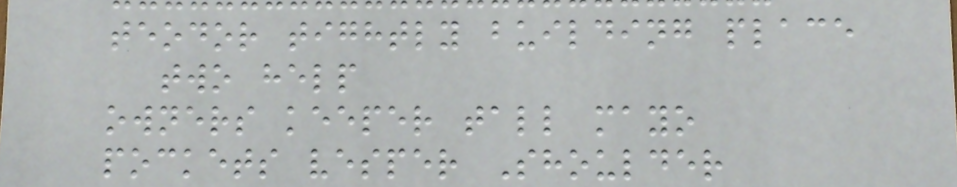teodor tightly building place
two help
owners keeper tall mayo
pockets vesper Shoulder
